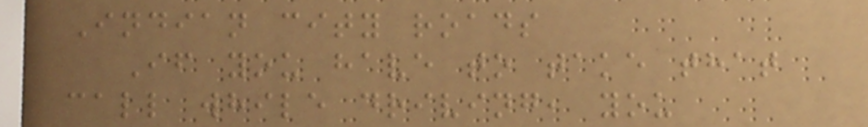Indian city roads
If you have to take that
call while driving, you
